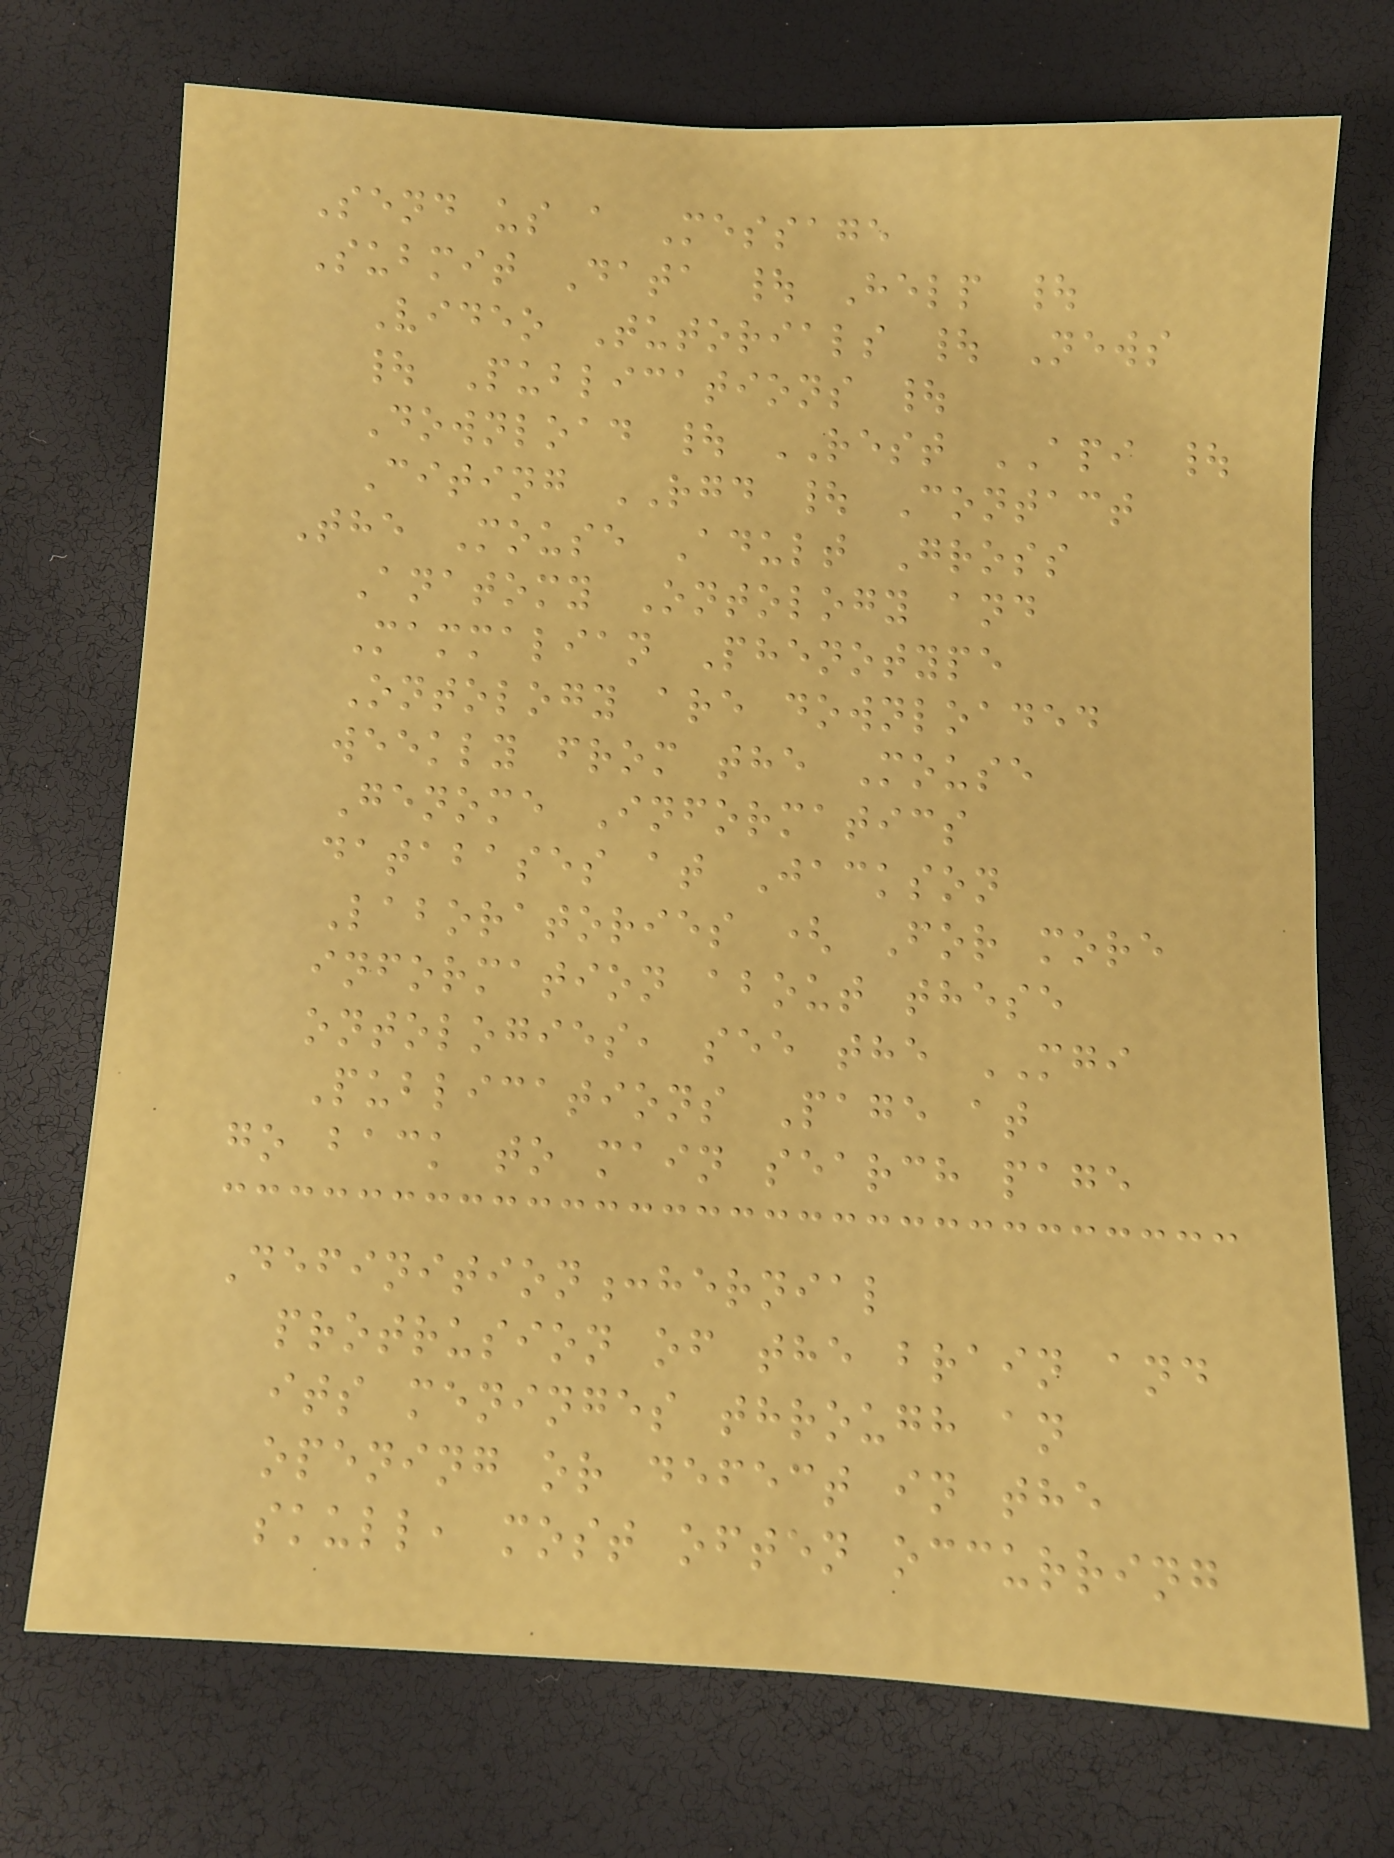Send us a Message
Submit Data | Help |
Video Tutorials | News
| Publications |
Download | REST API |
Citing RGD | Contact
The Mouse Adult Gross
Anatomy Ontology and
Mammalian Phenotype
Ontology are downloaded
weekly from the Mouse
Genome Informatics
databases at Jackson
Laboratories ( For more
information about these
ontologies, see the MGI
Publications Page at
go back to main search page
Definition:hernial
protrusion of the brain and
its meninges through an
opening or defect in the
skull, most often occurring
